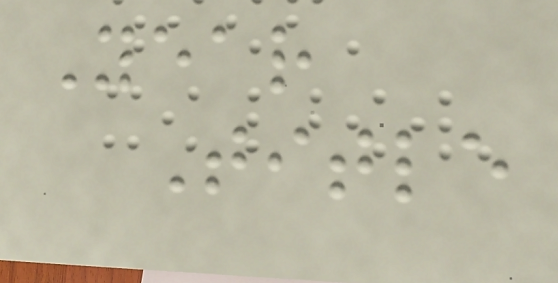Year
Title
